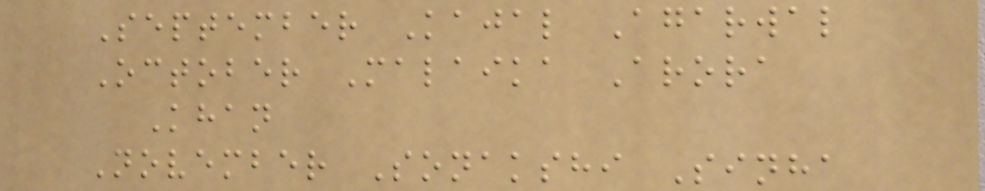September Kajal Agarwal
October Malaika Arora
Khan
November Sonakshi Sinha
